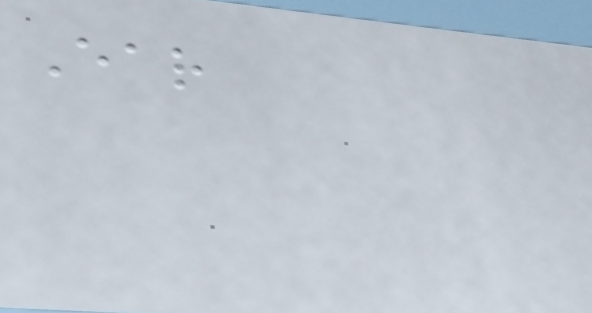Ear
